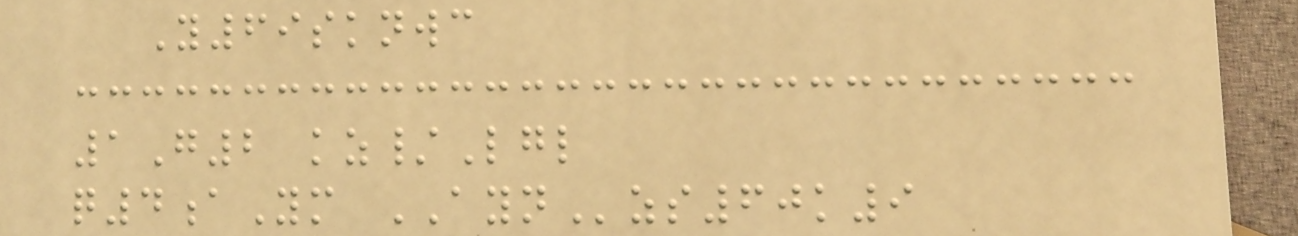Y69sknwc
1G2 kz/Lgl
q4aYm AYNzs60k9
